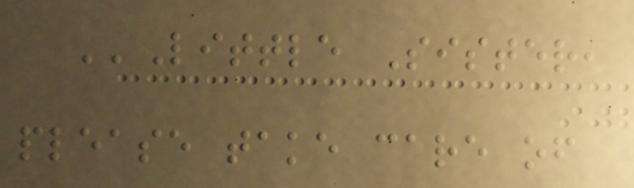''Little Sister,
please take care of
